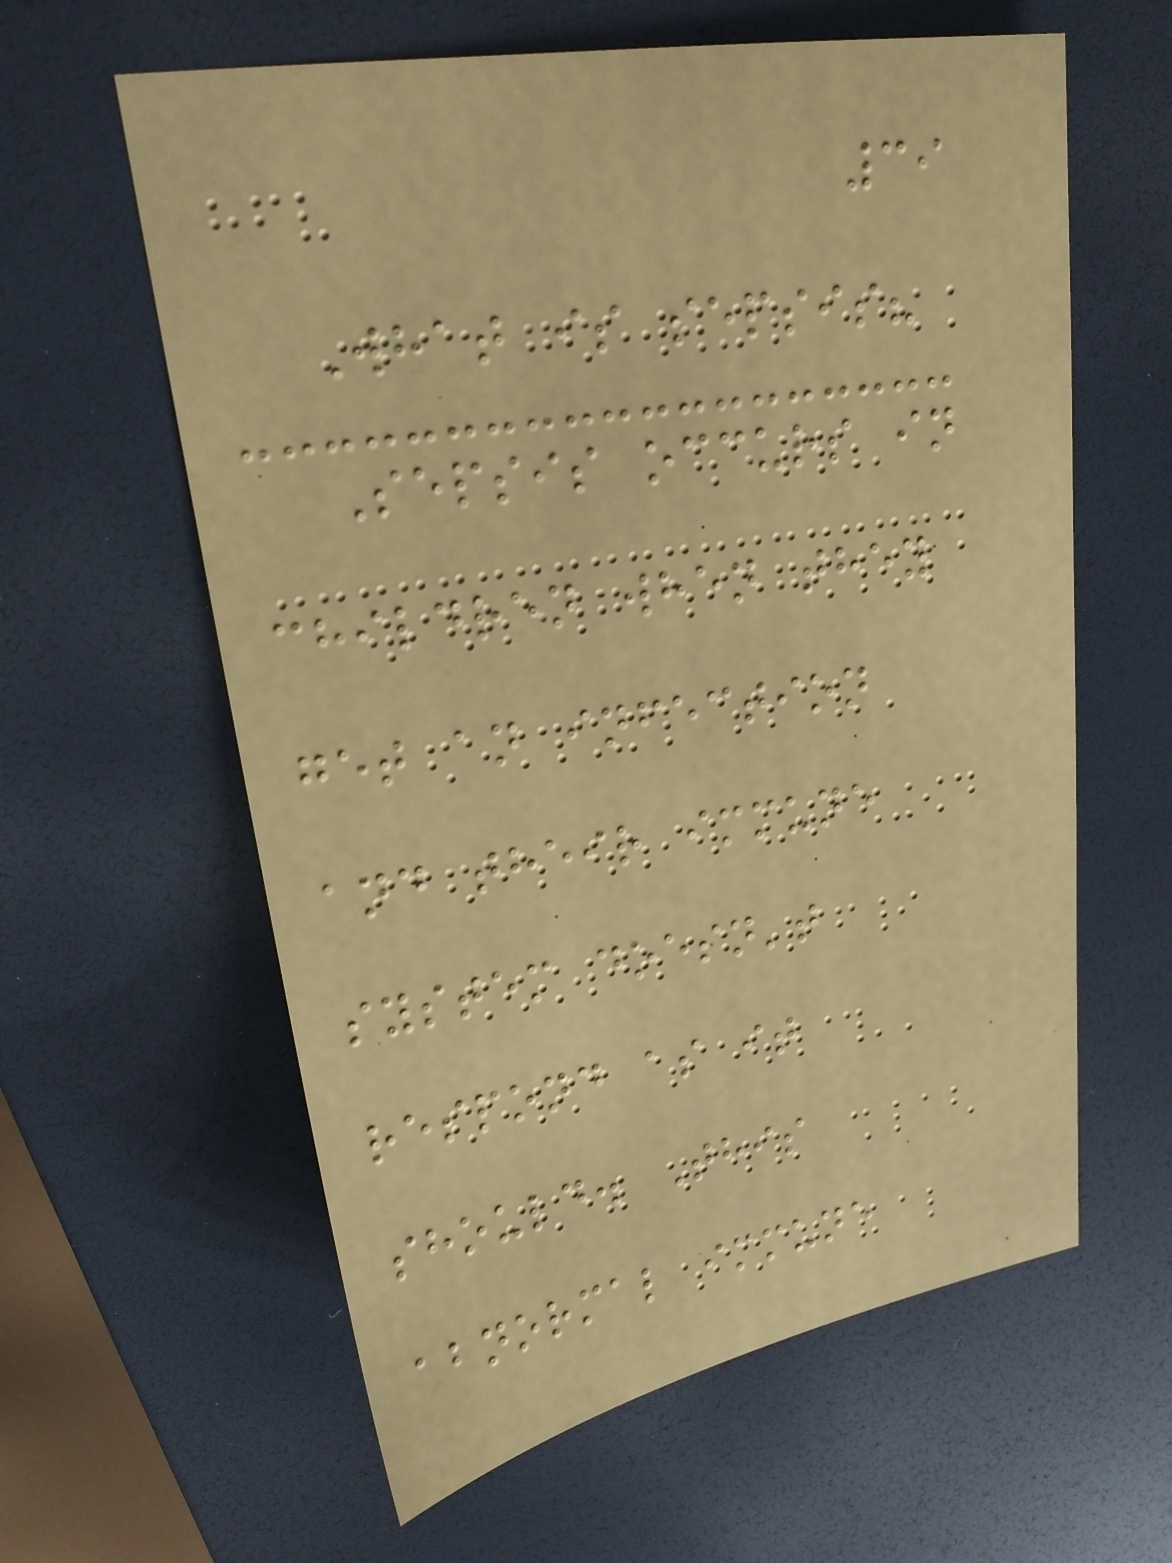39
What is sepsis?
Sepsis occurs in
children when they
get an infection
and their immune
system doesn't
respond as it
should. This
abnormal immune
